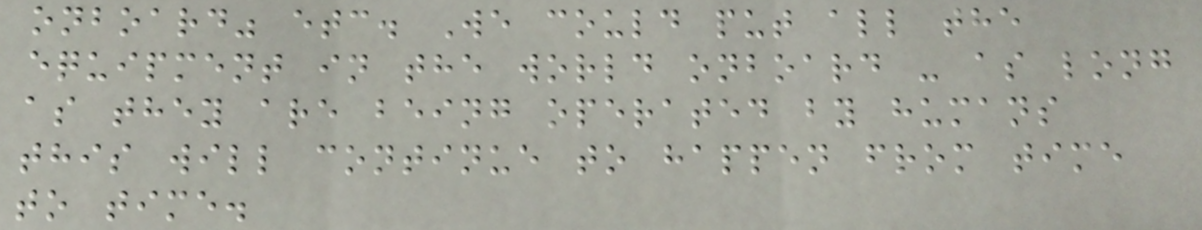onboard" etc. We could put all the
equipment in the world onboard - as long
as they are being operated by humans
this will continue to happen from time
to time.
